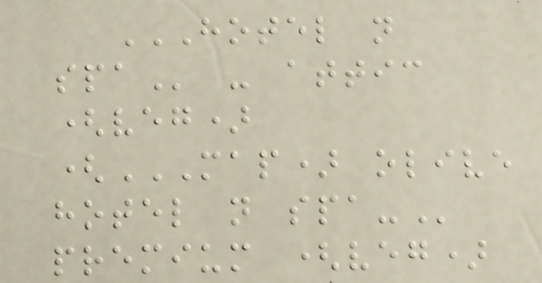HOTEL N
SPA - attic
(veg)
(MAP) OLIVE
HOTEL N SPA-
premium (veg)
